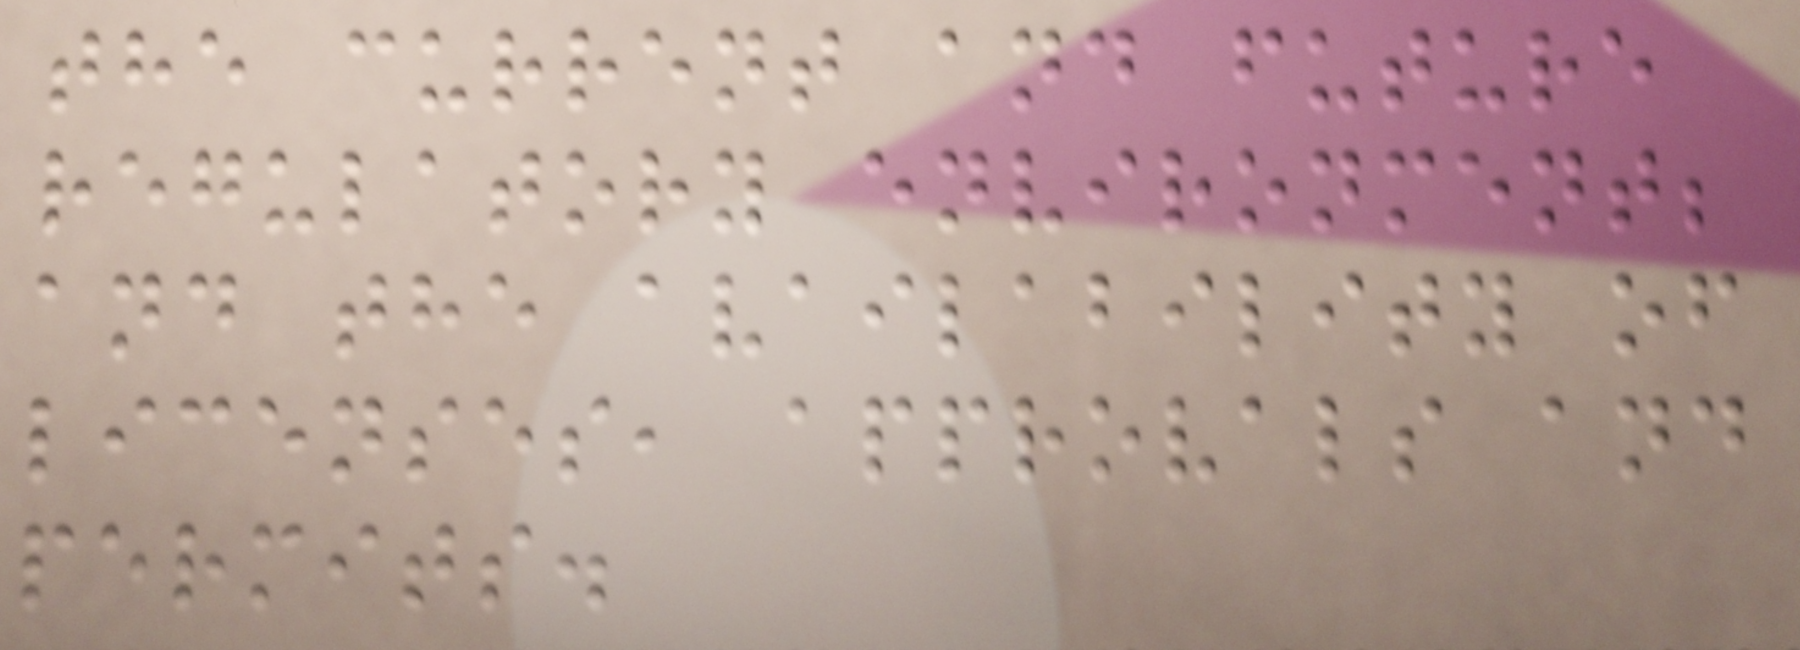the current and future
regulatory environment;
and the availability of
licenses, approvals and
permits.
